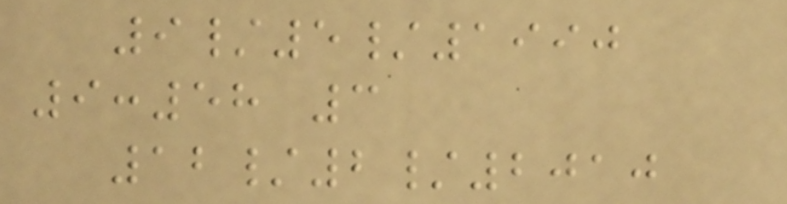9/5/1990
9:58 3
12/2/2010
